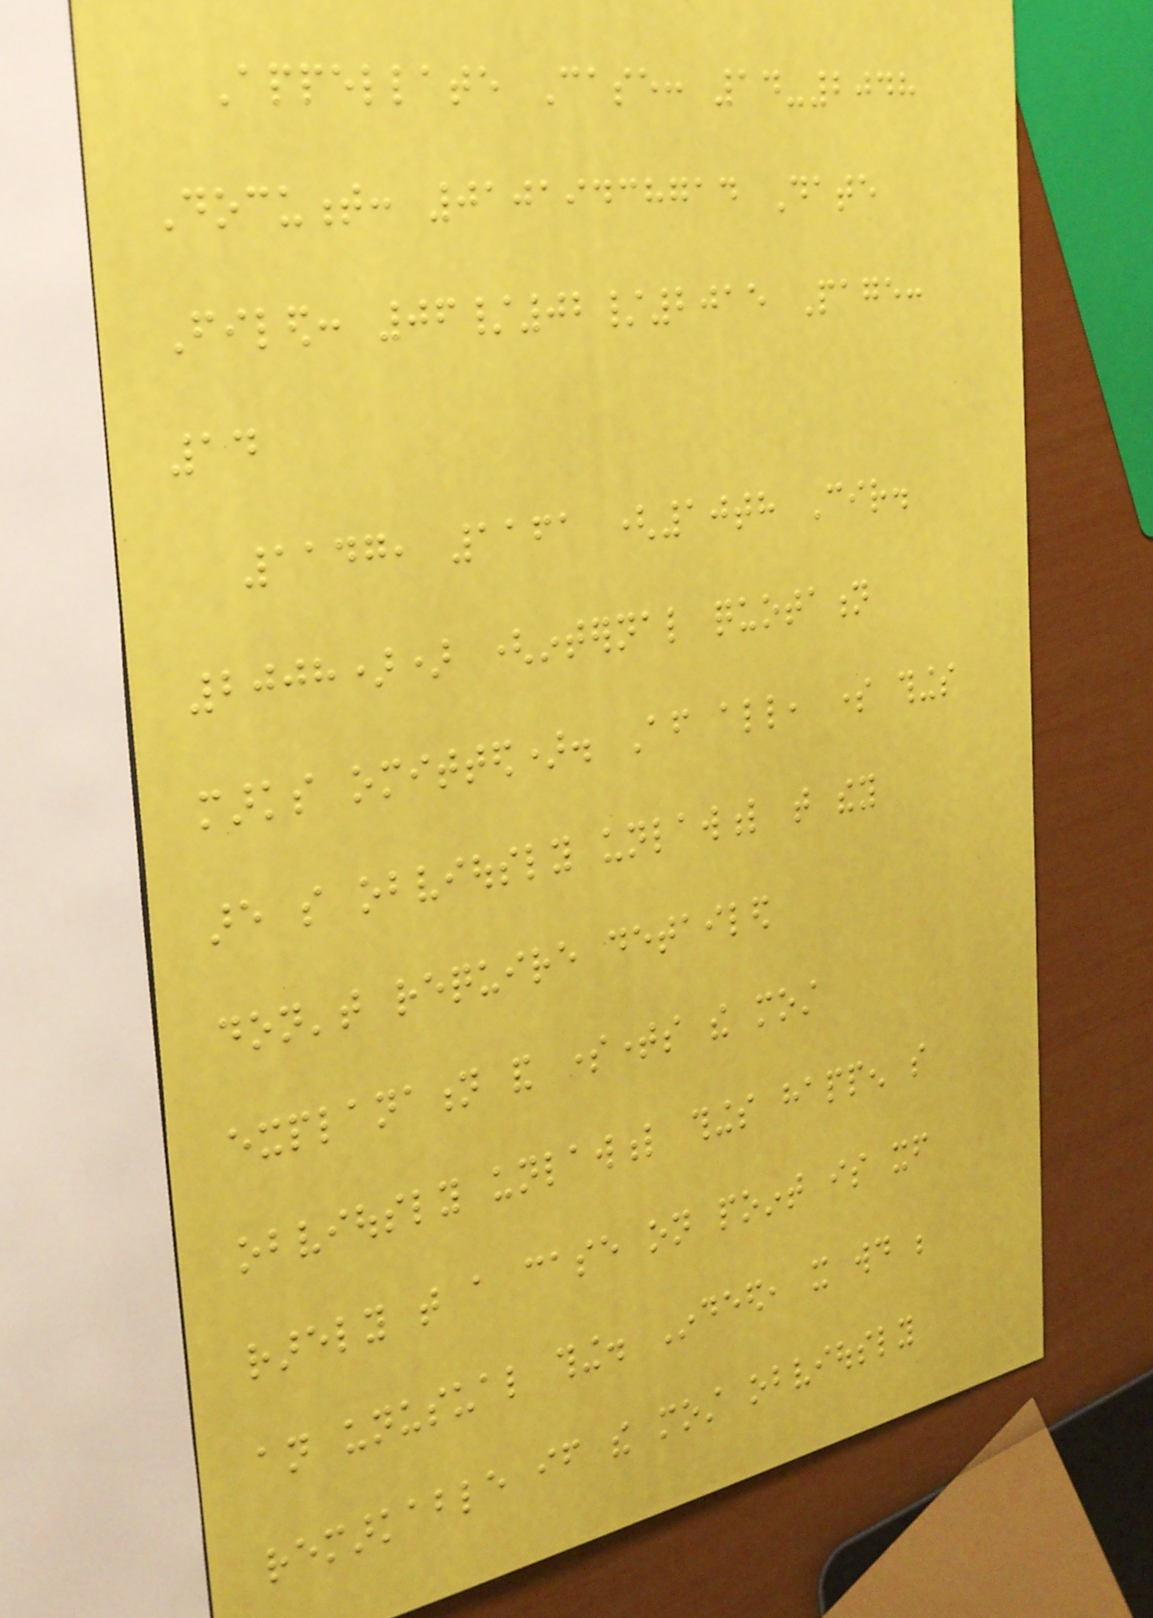Appellate Case: 14-2048
Document: 01019438714 Date
Filed: 06/02/2015 Page:
14
1147, 1161 (10th Cir.
2008)) (internal quotation
marks omitted). After all, some things
are so obviously unlawful that they
don't require detailed
explanation and sometimes the most
obviously unlawful things happen so
rarely that a case on point is itself
an unusual thing. Indeed, it would be
remarkable if the most obviously
